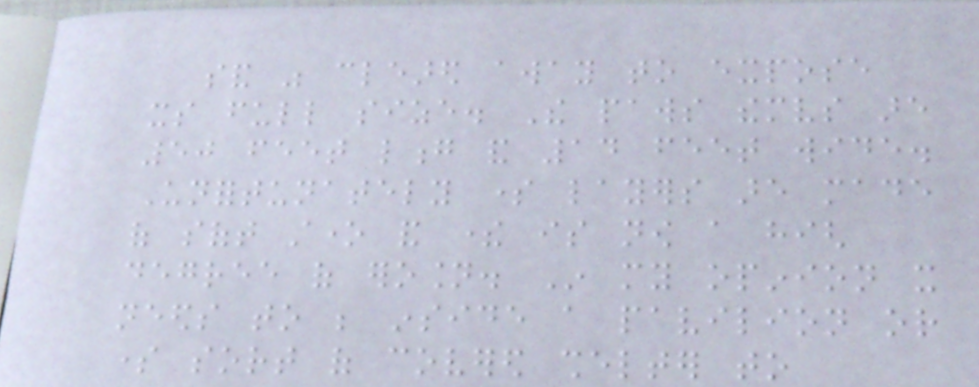sand was cleared away to expose
its full size. The paws themselves are
50 feet long and 14 feet wide.
Unfortunately some layers are made
of soft stone and there is now a high
degree of erosion. In my opinion it
needs to be inside a pavilion or
some sort of covered shelter to
